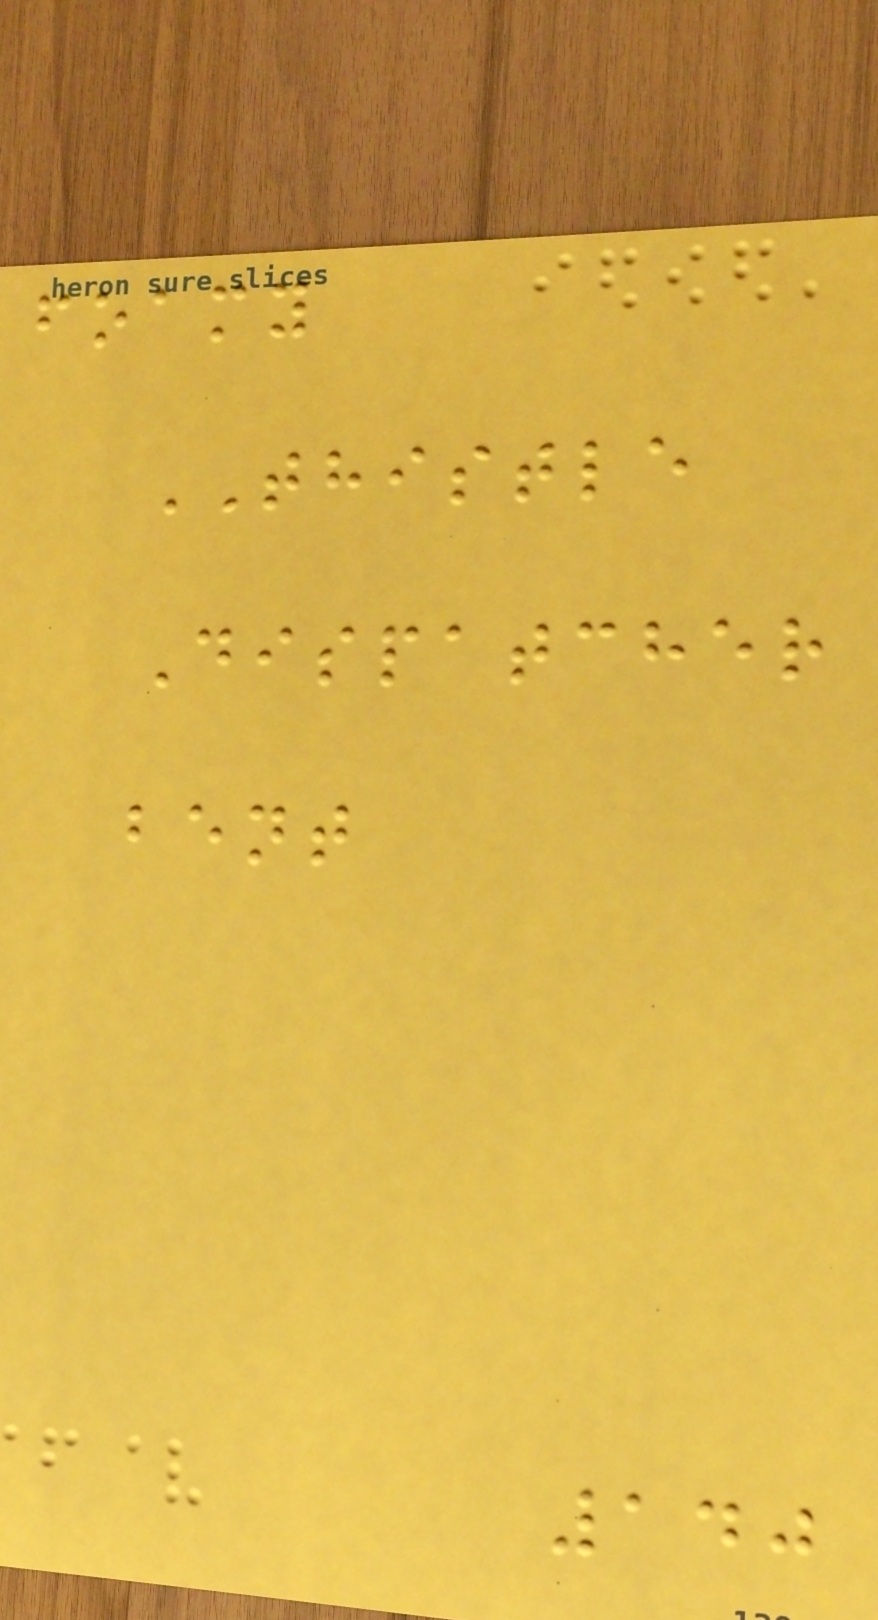foamy
THISTLE
Dispatcher
bent
140
